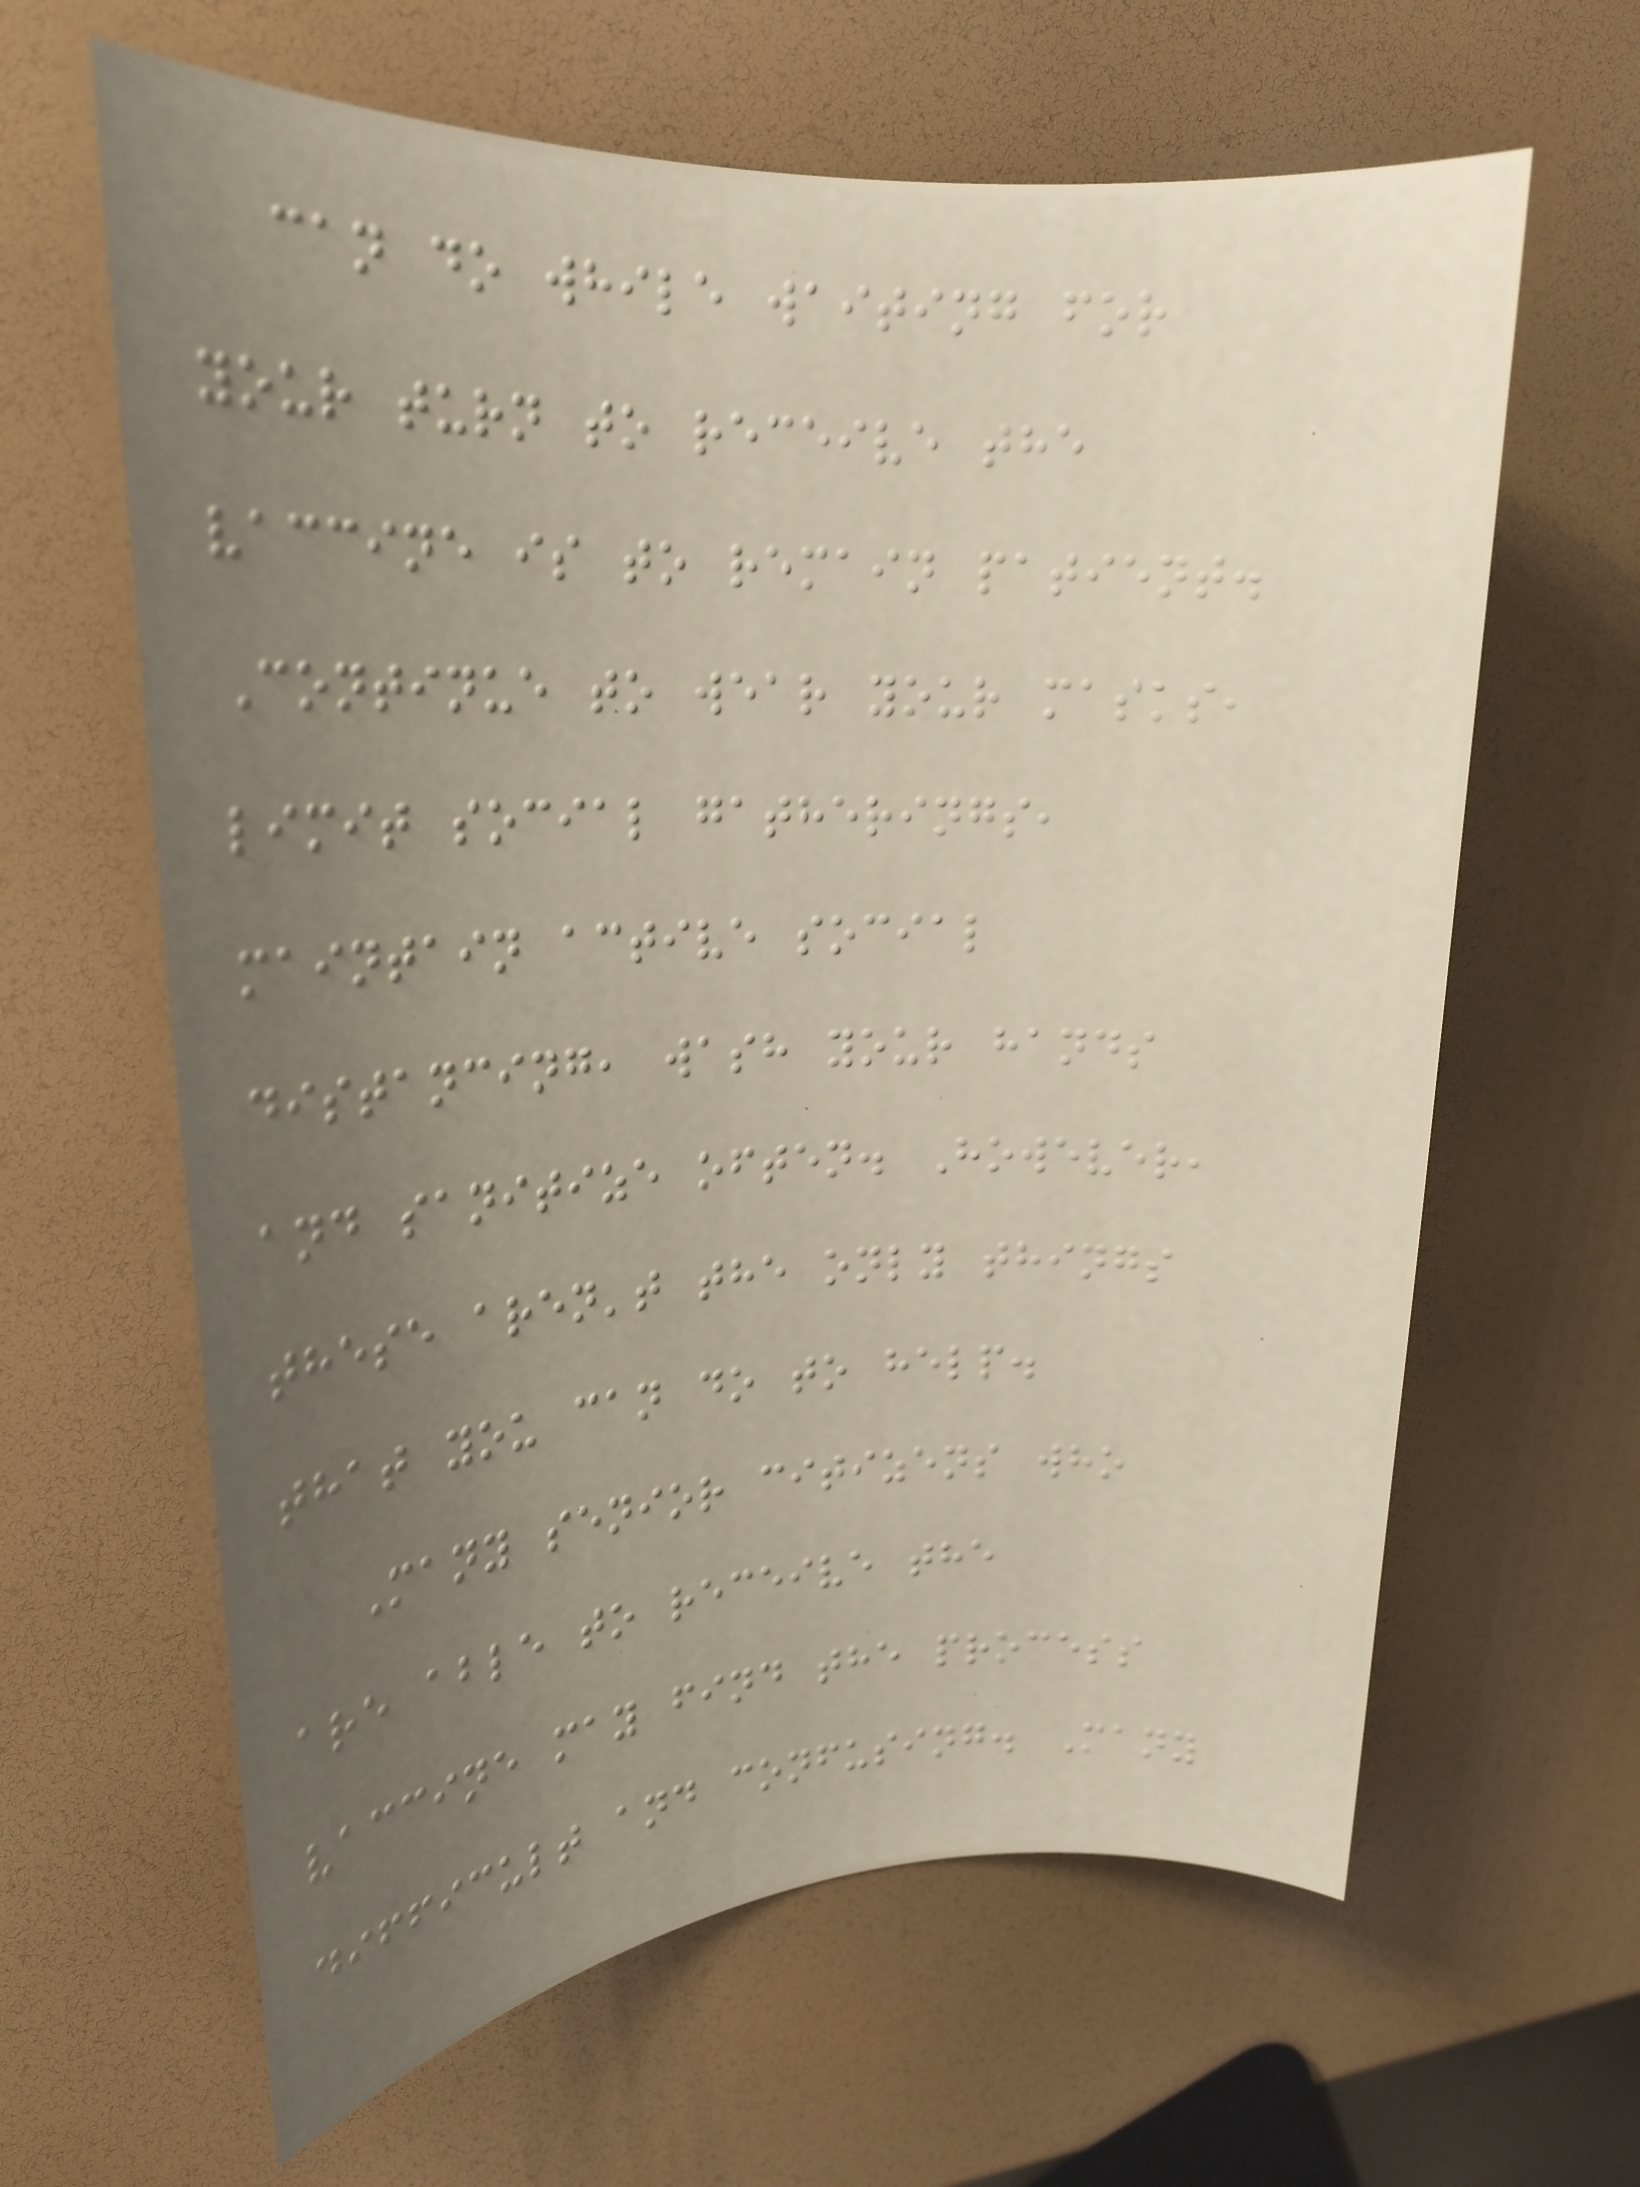can do while waiting for
your turn to receive the
vaccine is to remain patient.
Continue to wear your masks,
limit social gatherings,
maintain active social
distancing, wash your hands
and sanitize often. However,
these aren't the only things
that you can do to help.
Many senior citizens who
are able to receive the
vaccine may find the process
difficult and confusing. Many
